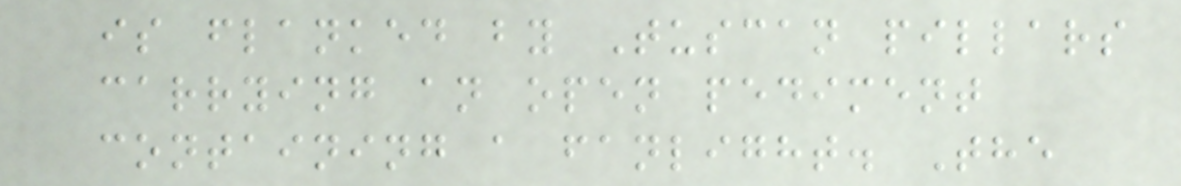is flanked by Tuscan pillars
carrying an open pediment
containing a fanlight. The
